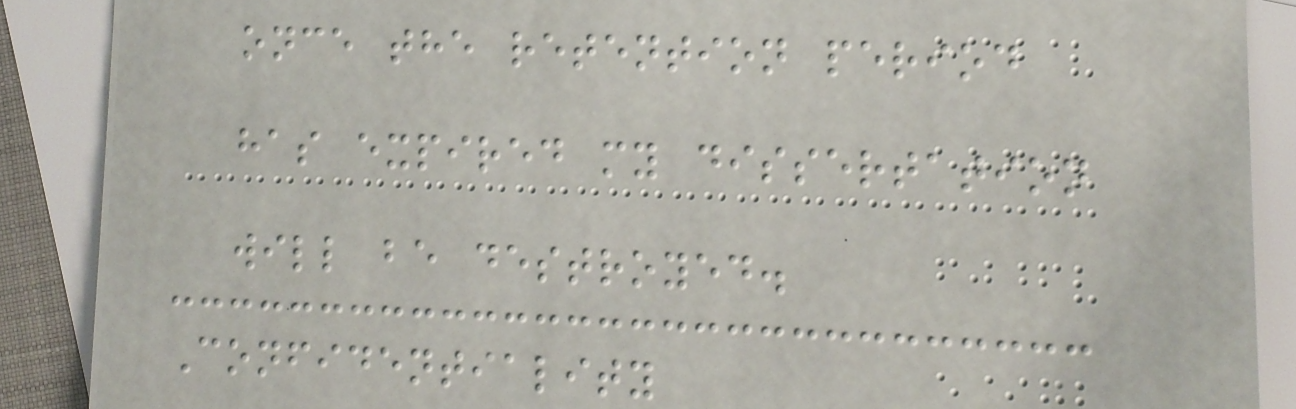once the retention period
has expired my dissertation
will be destroyed.
Confidentiality
